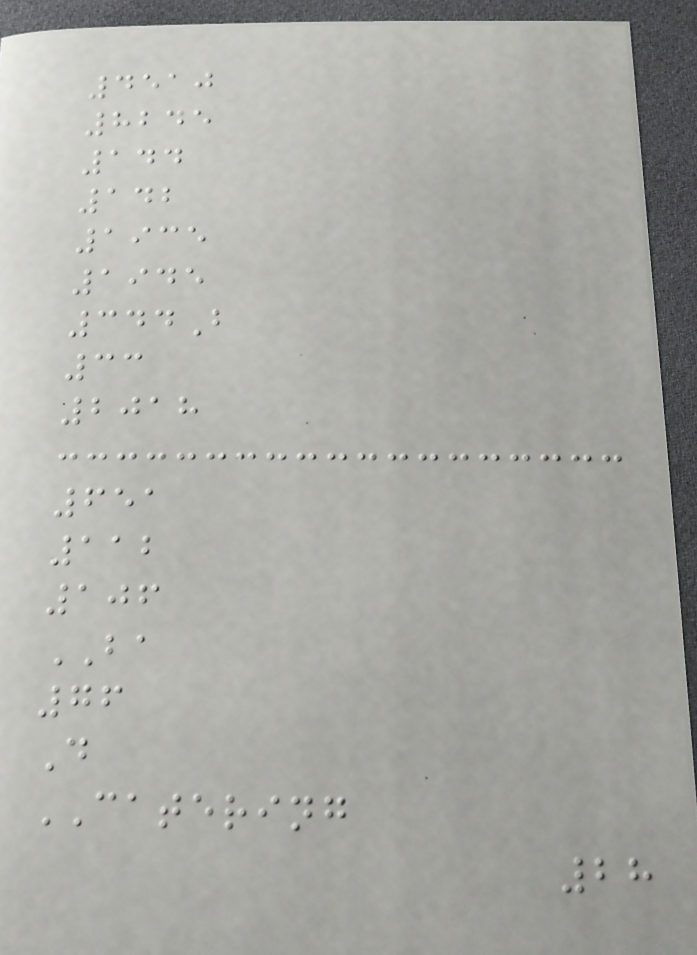4510
8245
144
142
1935
1945
344B
33
2018
651
112
106
BA
76
D
CATERING
28
